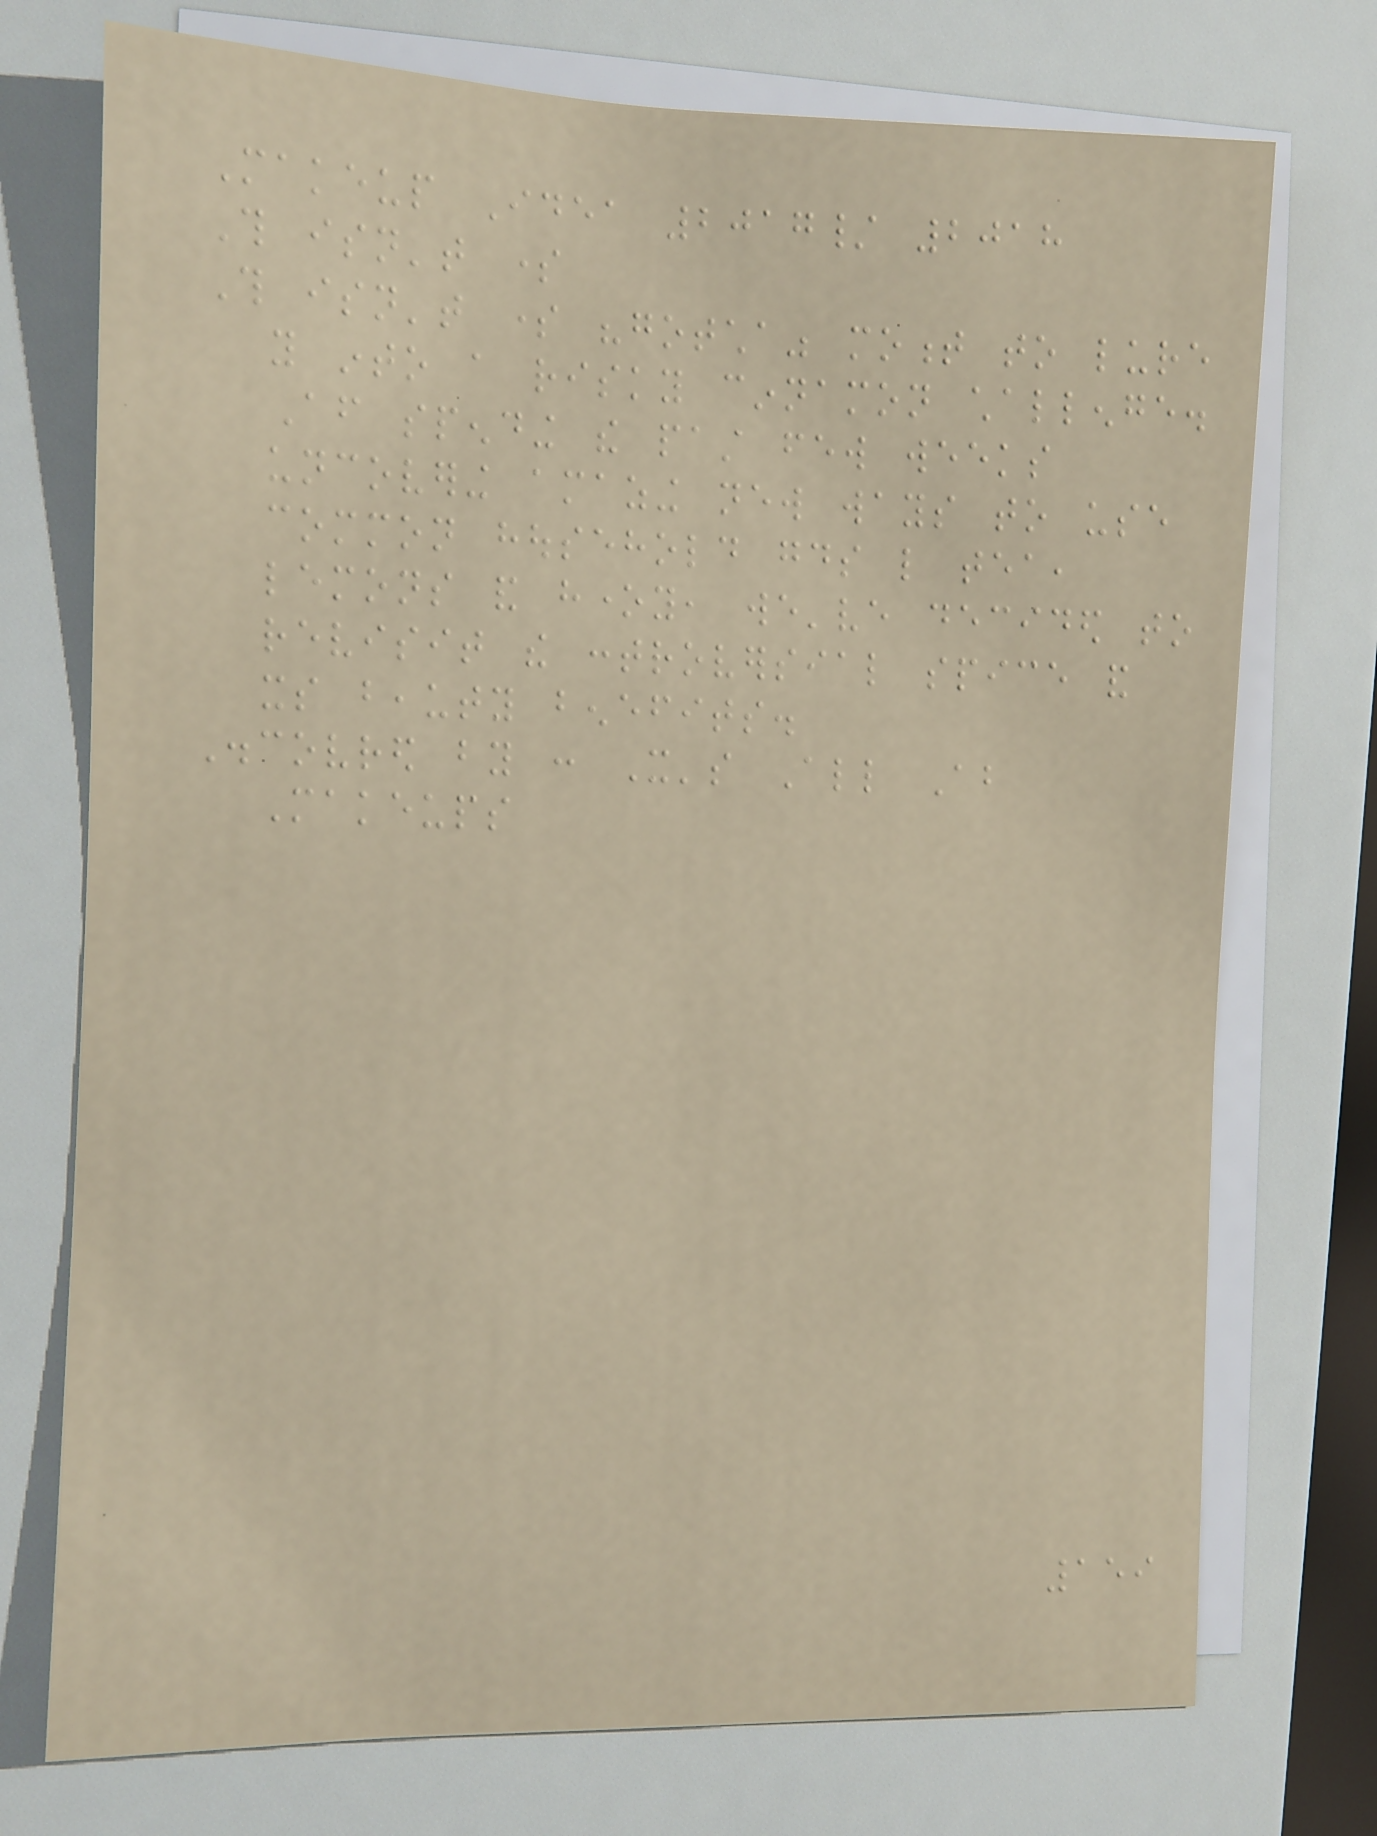Makeup Idea 2017/ 2018
This isn't some
This isn't some "gotcha" moment to lure
you into a risky cinnamon challenge.
After spending the past few weeks
uncovering amazing new ways to use
common household goods like tea,
lemons and honey, we've decided to
revisit the controversial spice and
its beauty benefits.
Discovred by : It's All About
Makeups
159
